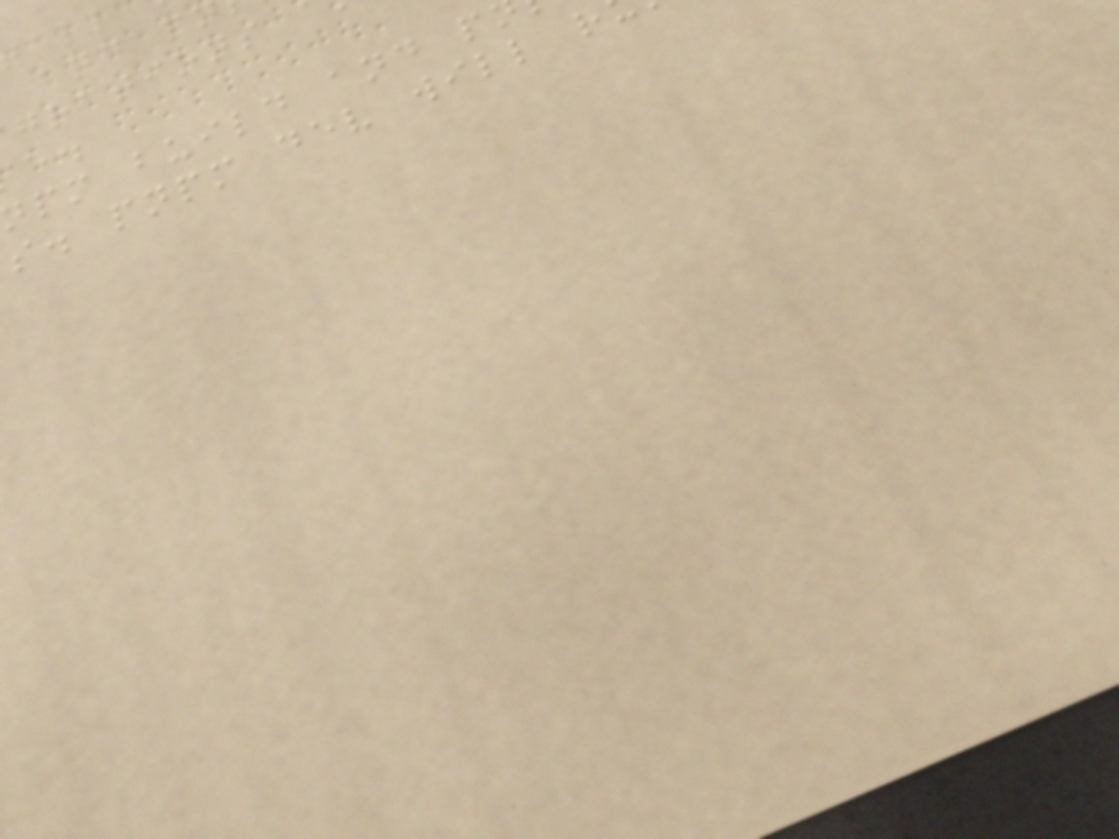pm build and p
s. pnpm dev will r
